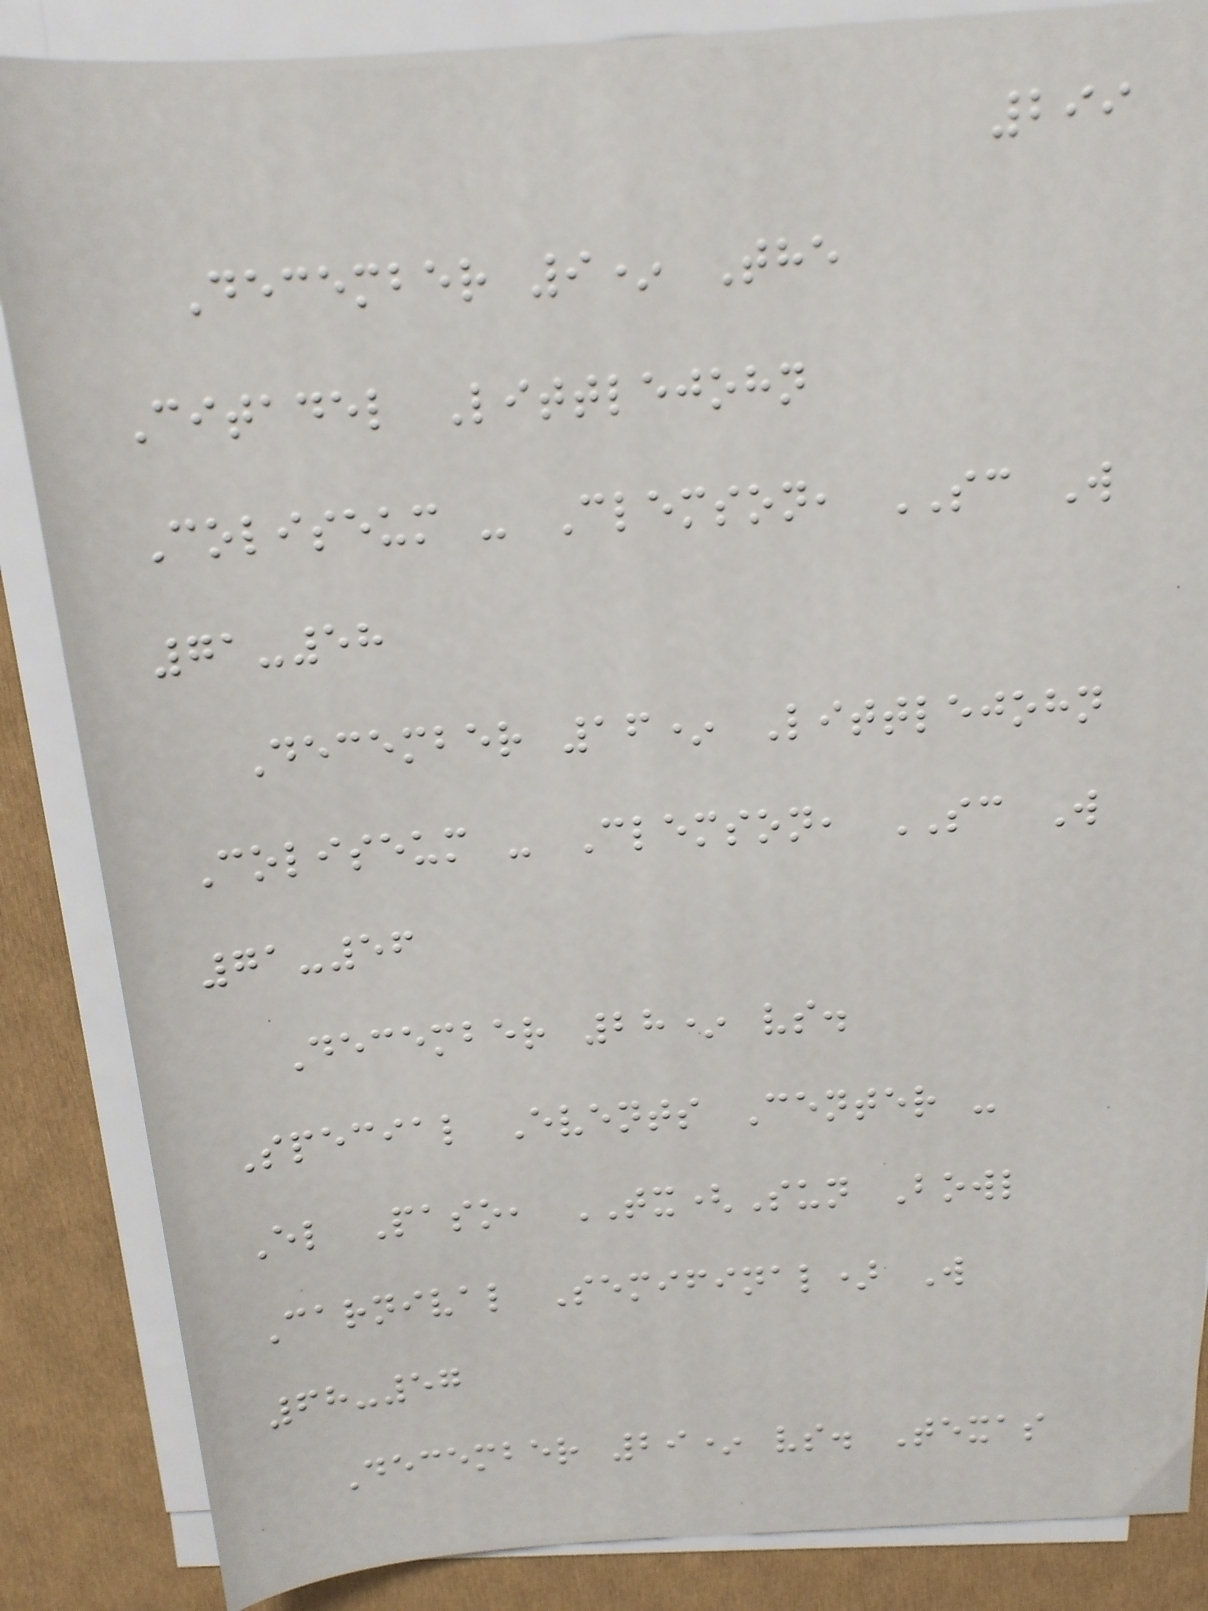299
December 9* The
Citadel Littlejohn
Coliseum - Clemson, SC W
71-58
December 16* Littlejohn
Coliseum - Clemson, SC W
71-56
December 28* vs.
Special Events Center -
El Paso, TX(Sun Bowl
Carnival Semifinal) W
68-57
December 29* vs. Texas
